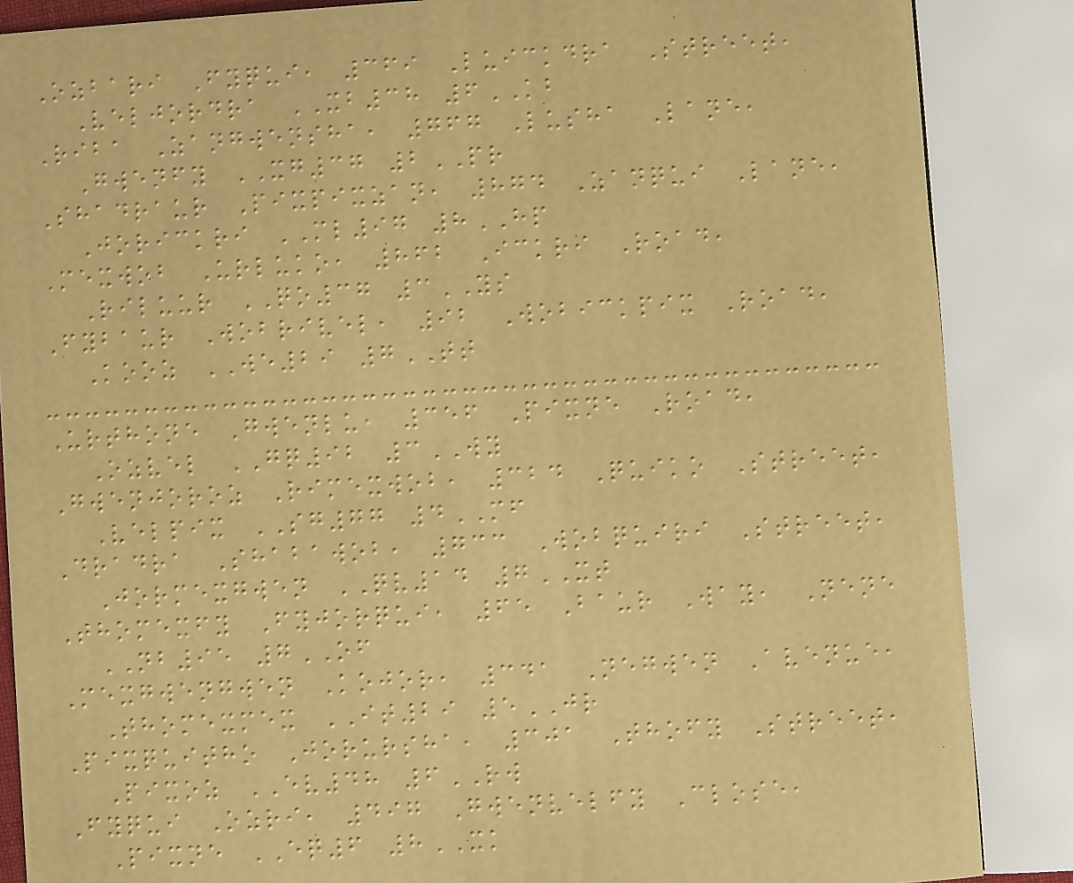Ozbari Fyqui, 369 Luickdra Street,
Veljordra XB38 6KB
Riba Zangwensha, 767 Lusha Lane,
Gwenfy XG37 2PR
Shadraur Pixpixzan, 874 Zanqui Lane,
Jorickri ML97 8HP
Mexwob Urluko, 862 Ickri Road,
Riluur QO37 3YS
Fybaur Wobrivel, 92 Wobickpix Road,
Kooz WE29 7TT
Urthone Gwenlu, 356 Pixne Road,
Ozvel GQ92 3WY
Gwenjoroz Rimexwob, 324 Quiko Street,
Velpix SG77 4MF
Dradra Shabawob, 733 Wobquiri Street,
Jormexgwen QV14 7XT
Thomexfy Fyjorqui, 65 Baur Way, Nene
NB95 7OF
Mexgwengwen Kojor, 341 Negwen Avenue,
Thomexmex IT29 5JR
Pixquitho Jorursha, 301 Thofy Street,
Pixoz EV48 6RW
Fyqui Ozri, 497 Gwenvelfy Close,
Pixne EQ6 8XK
